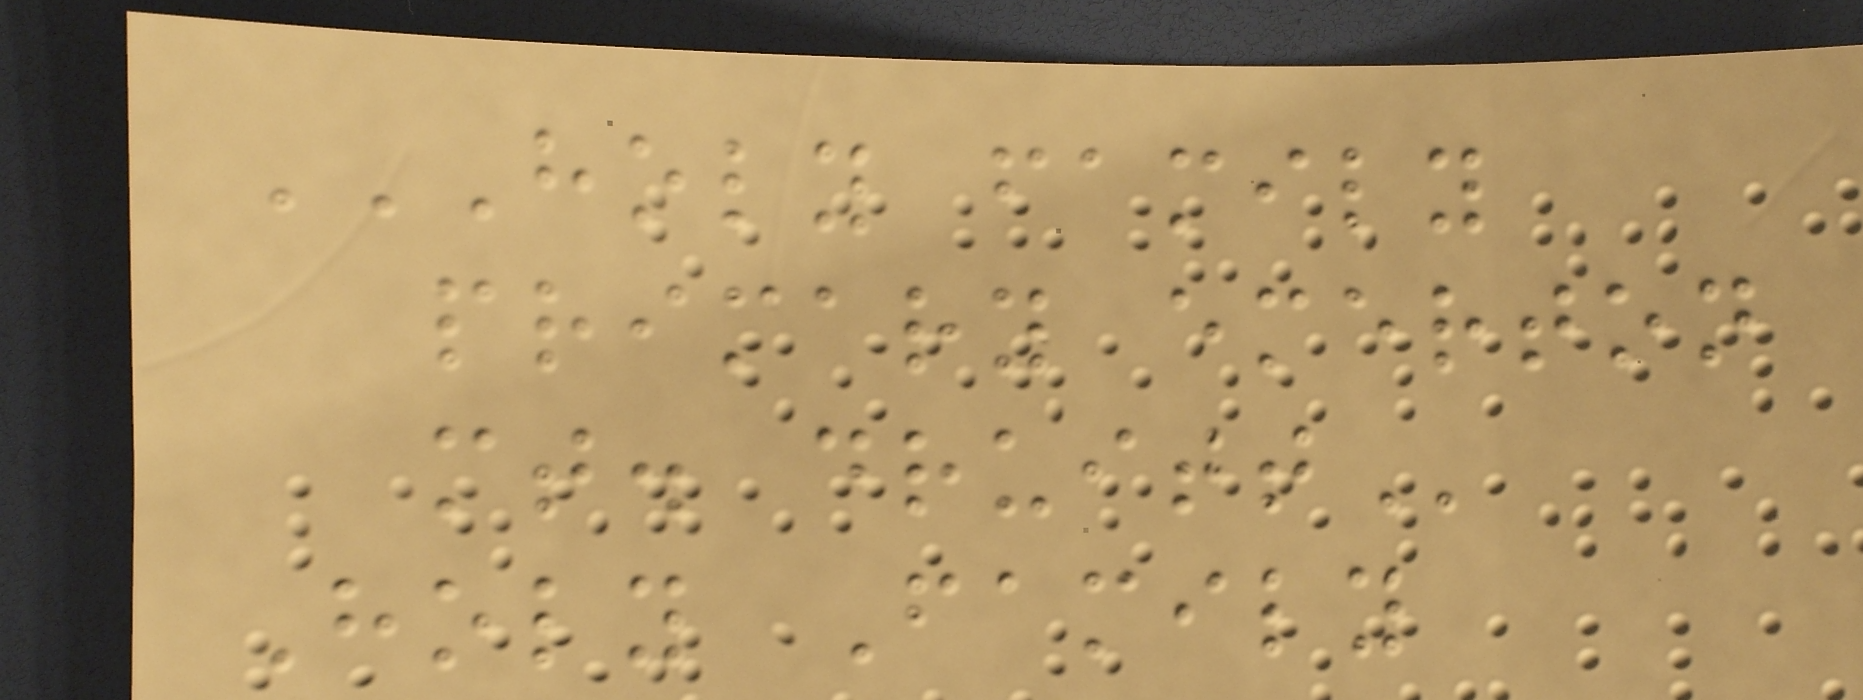HOLY FAMILY
PRIMARY EMERTON
MT. DRUITT
Holy Family
